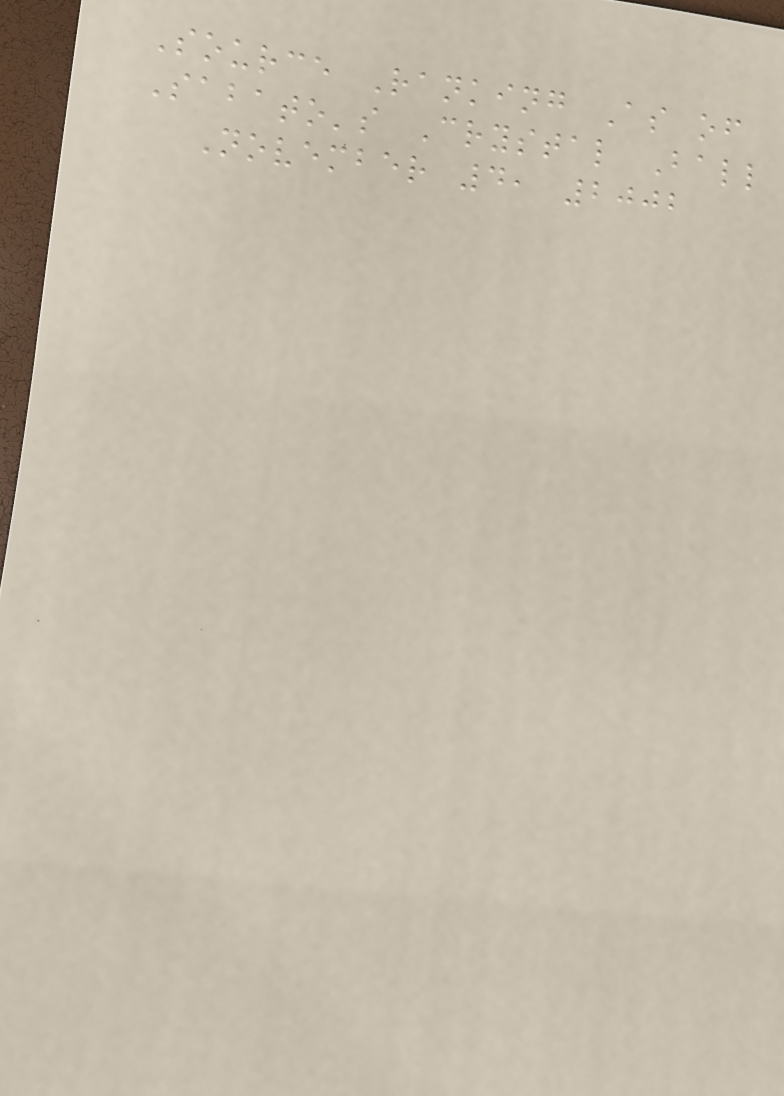Source Ranking As of
Sabato's Crystal Ball
November 4, 2002
